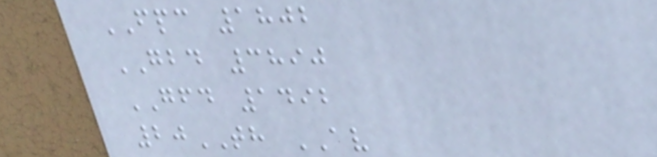FPC 1802
GBD 3890
GFD 1492
20TH AV
